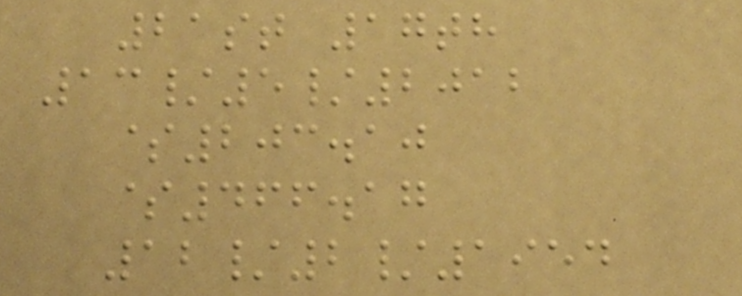21st 17th
13/5/2012
$203.10
$466.17
12/2/1954
